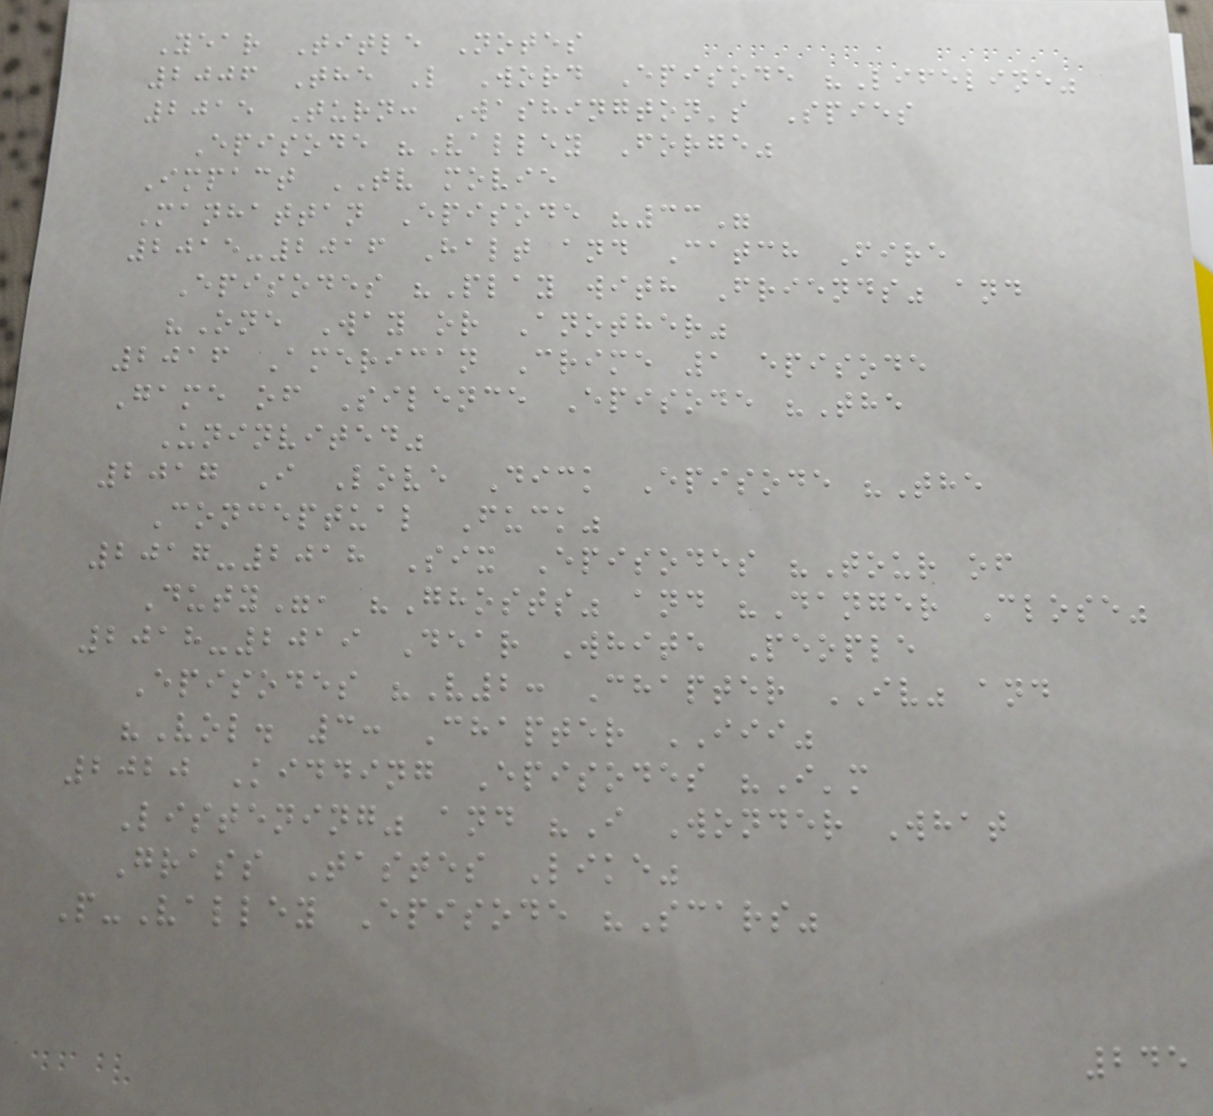Year Title Notes
2006 The L Word Episode "Lifeline"
2015 Turn: Washington's Spies
Episode "Valley Forge"
Impact TV movie
Manhattan Episode "33"
2015-2016 Halt and Catch Fire
Episodes "Play with Friends" and
"One Way or Another"
2016 American Crime 1 episode
Game of Silence Episode "The
Uninvited"
2017 I Love Dick Episode "The
Conceptual Fuck"
2017-2018 Six Episodes "Tour of
Duty", "Ghosts" and "Danger Close"
2018-2019 Dear White People
Episodes "V2: Chapter IV" and
"Vol. 3: Chapter III"
2020 Kidding Episodes "I'm
Listening" and "I Wonder What
Grass Tastes Like"
P-Valley Episode "Scars"
245
